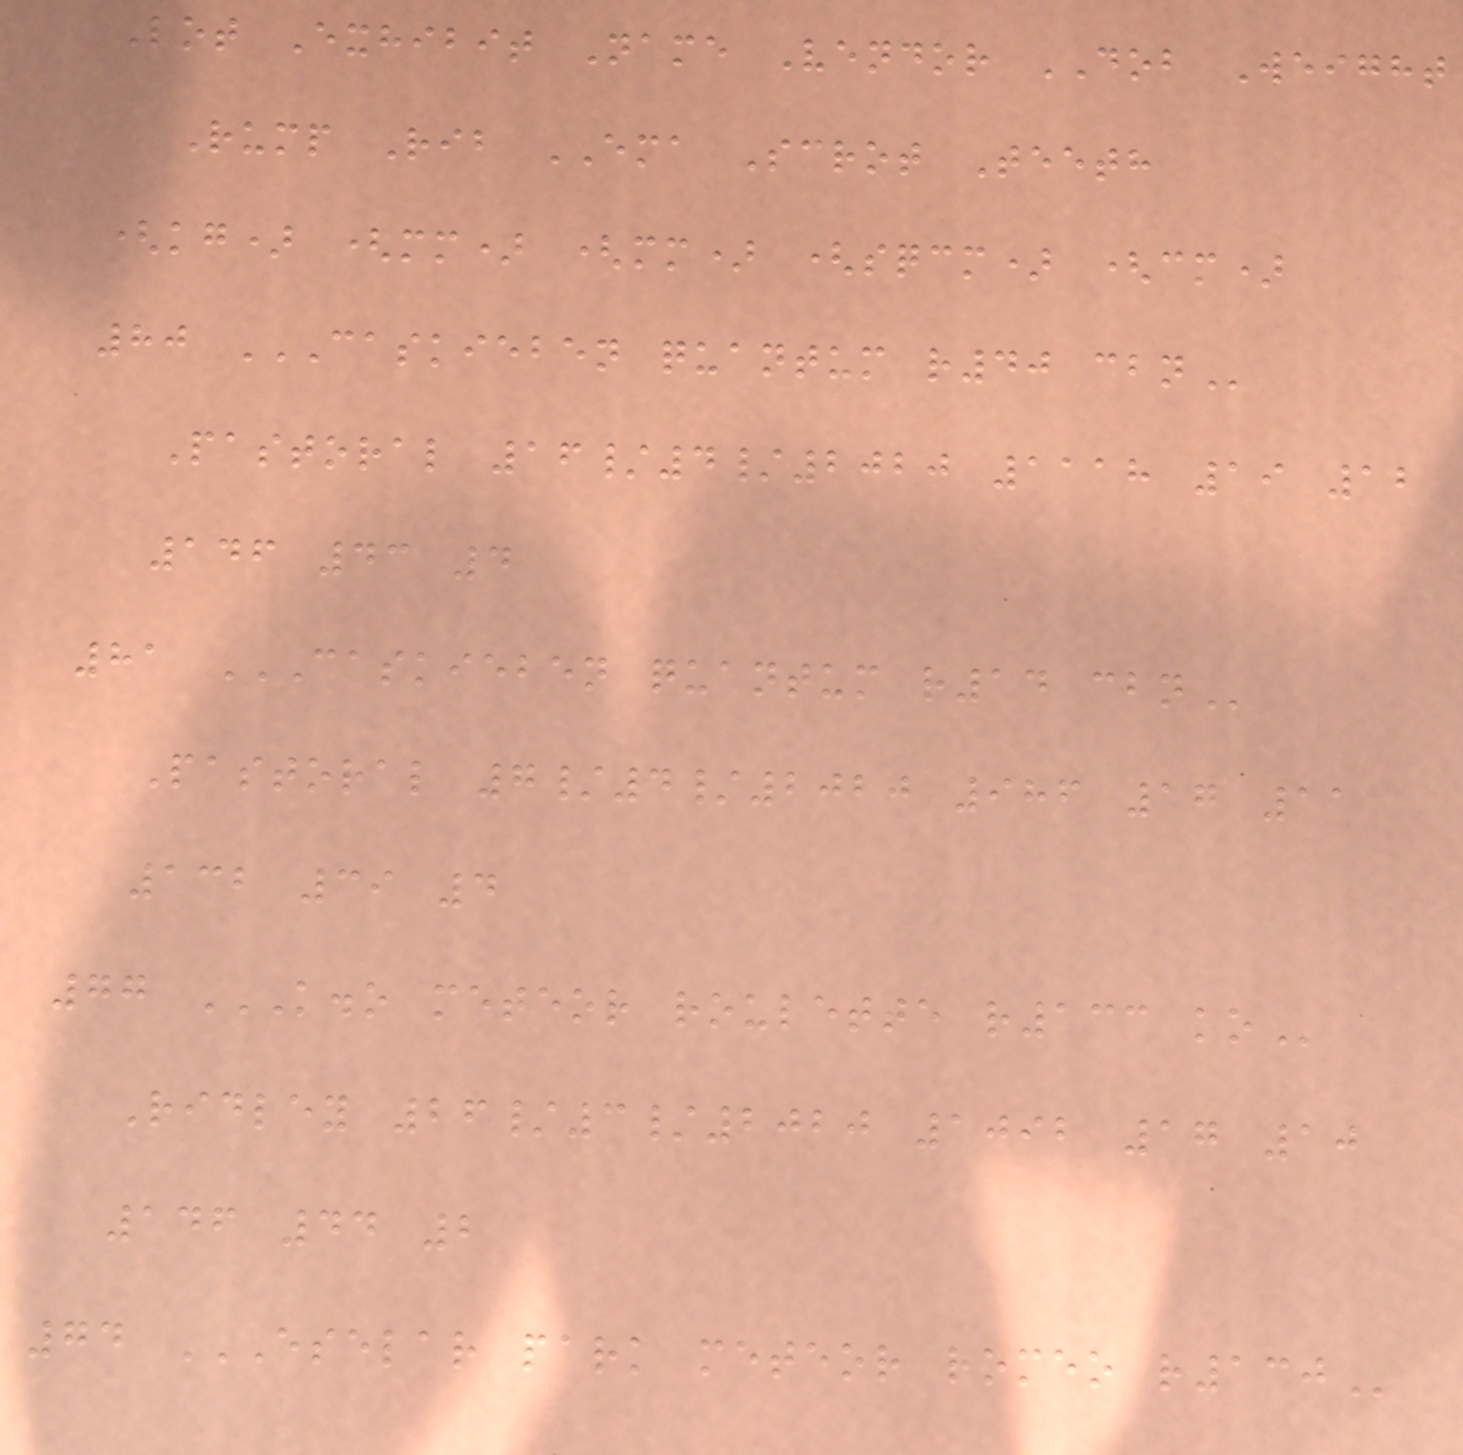Lot Exhibit Name Vendor DOB Weight
Rump Rib EMA Scrot Teeth
(kg) (mm) (mm) (sqcm) (cm)
80 CASKIEBEN QUANTUM R40 CBN
Pastoral 16/4/2020 1118 19 12
146 43 4
81 CASKIEBEN QUANTUM R14 CBN
Pastoral 7/4/2020 986 17 11
132 39 4
77 K.O METEOR ROULETTE R133 KO
Ridley 26/3/2020 1092 17 10
146 44 2
74 ESELAR PARK METEOR ROMEO R130
